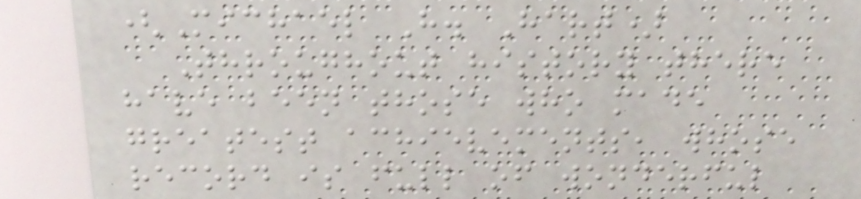(Michael H. Hart)
Throughout history there
have been those who made
greatest achievements, whose
record is full of wonderful
